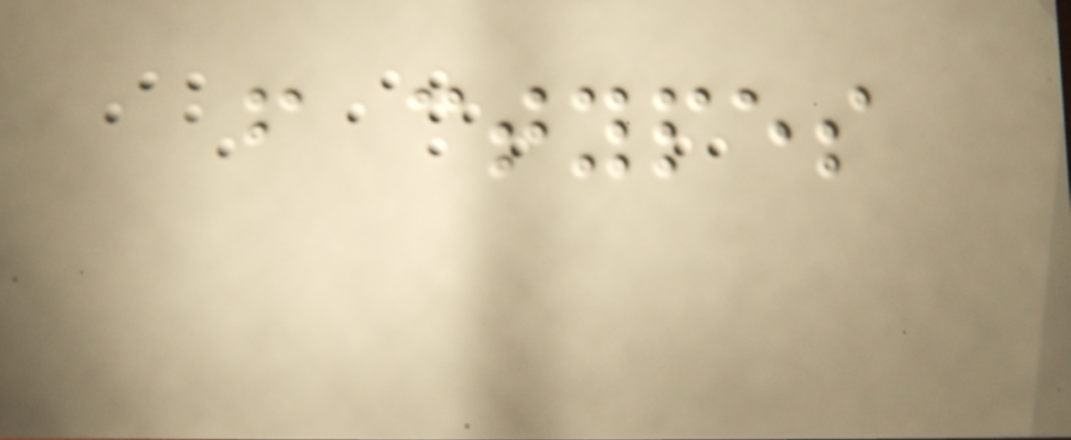from ctypes
